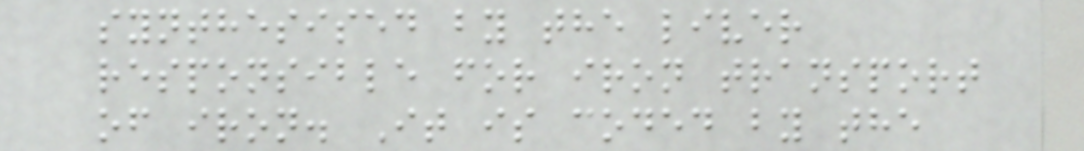synthesised by the liver
responsible for iron transport
of iron. It is coded by the
